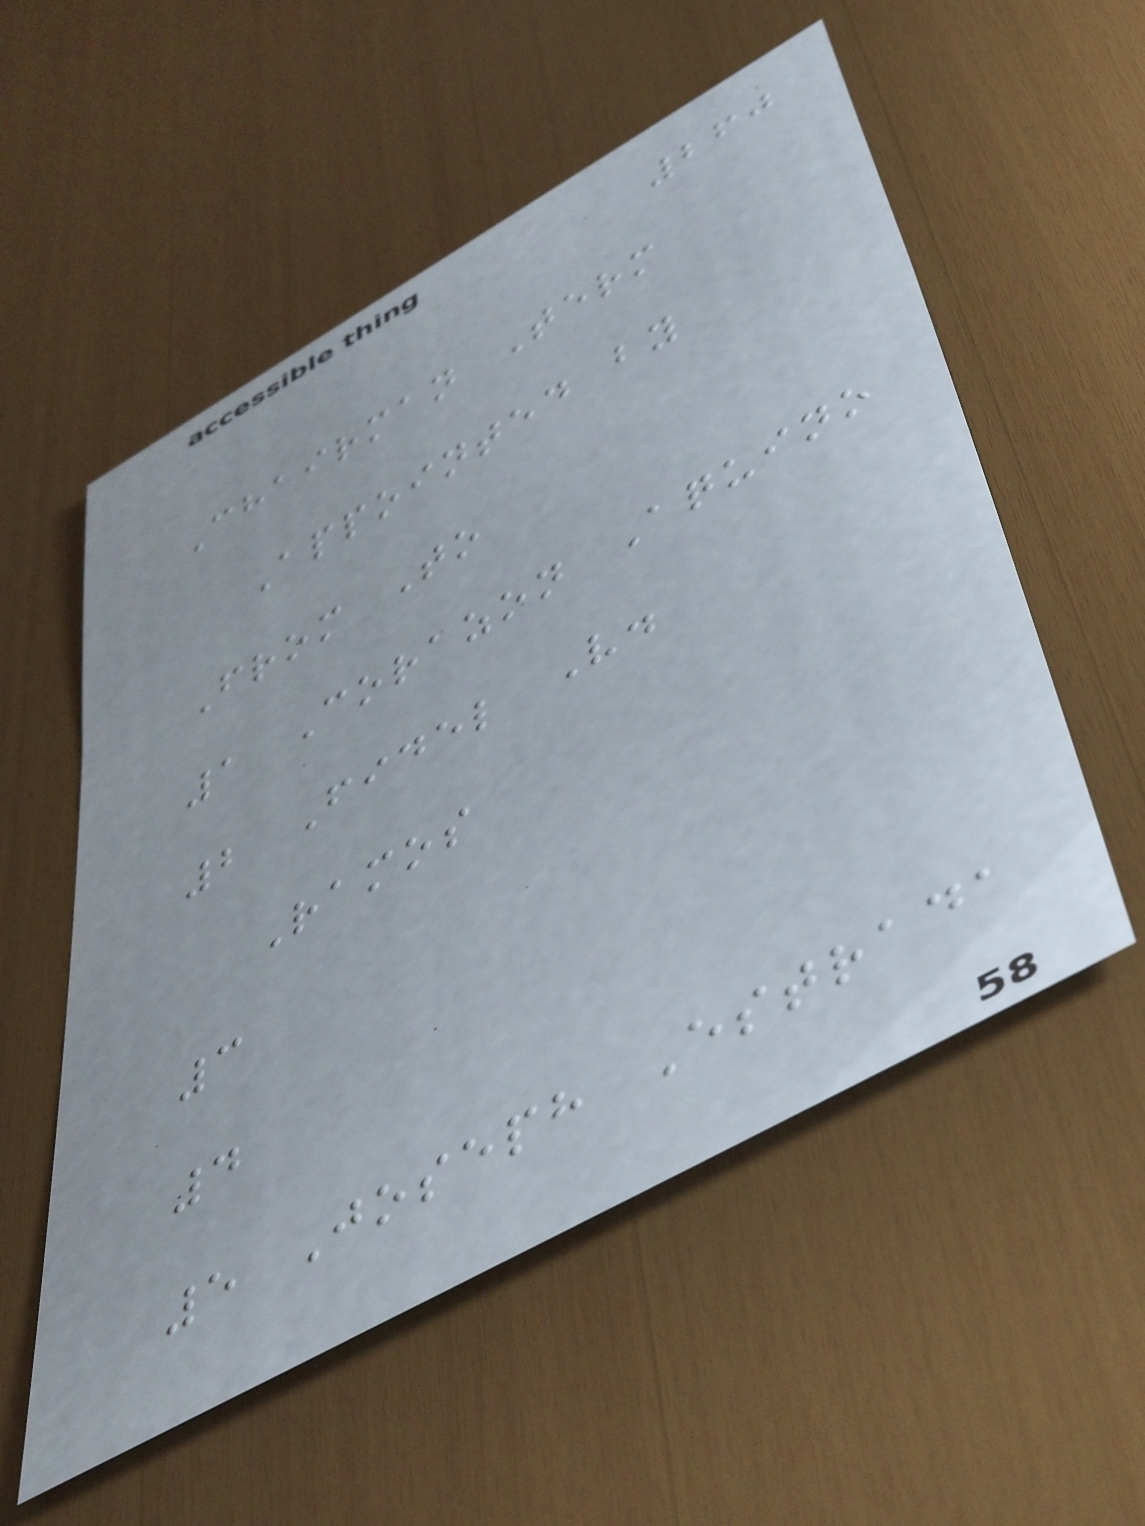260
Chairman Term
Appointed by
From To
1 Corazon Aquino
2 Fidel V.
Ramos
3
4
5 Joseph Estrada
